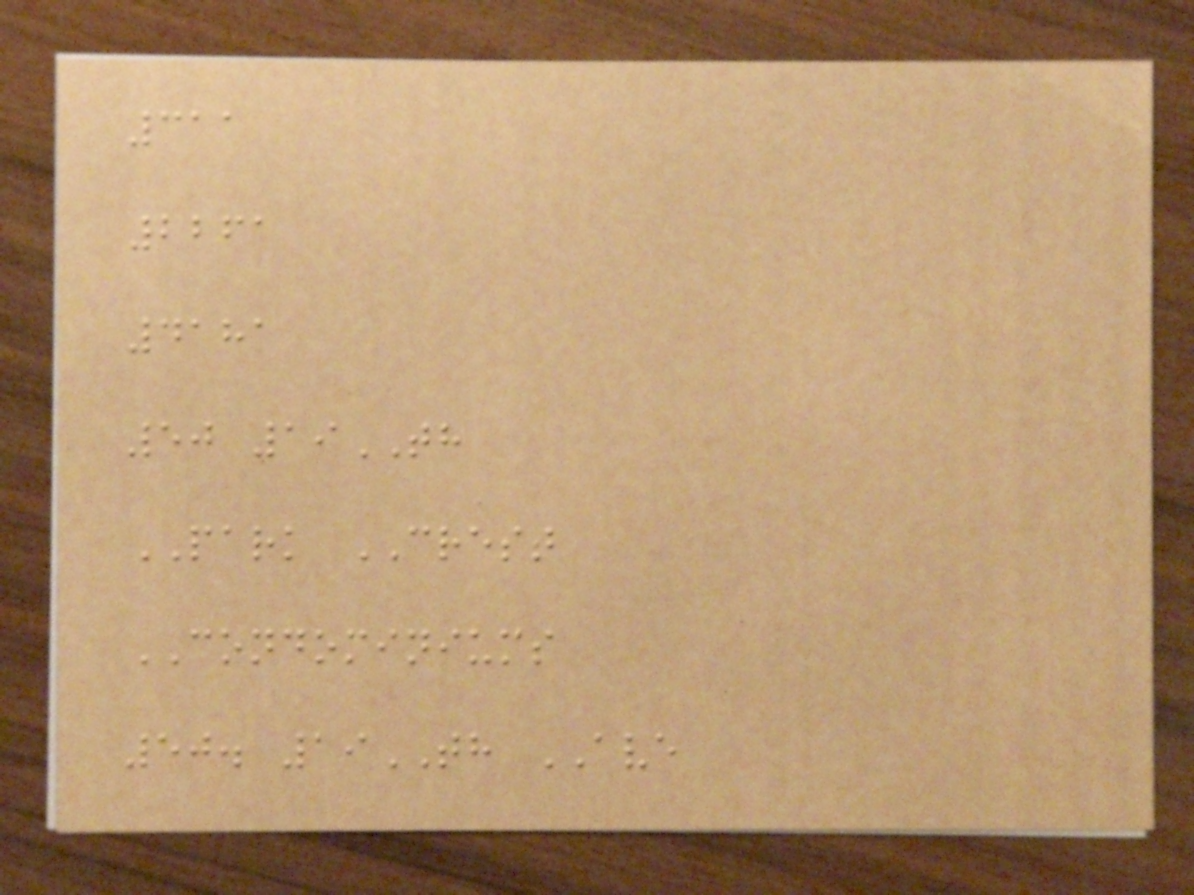311
2261
4181
50 19TH
PARK CREST
CONDOMINIUMS
50. 19TH AVE
